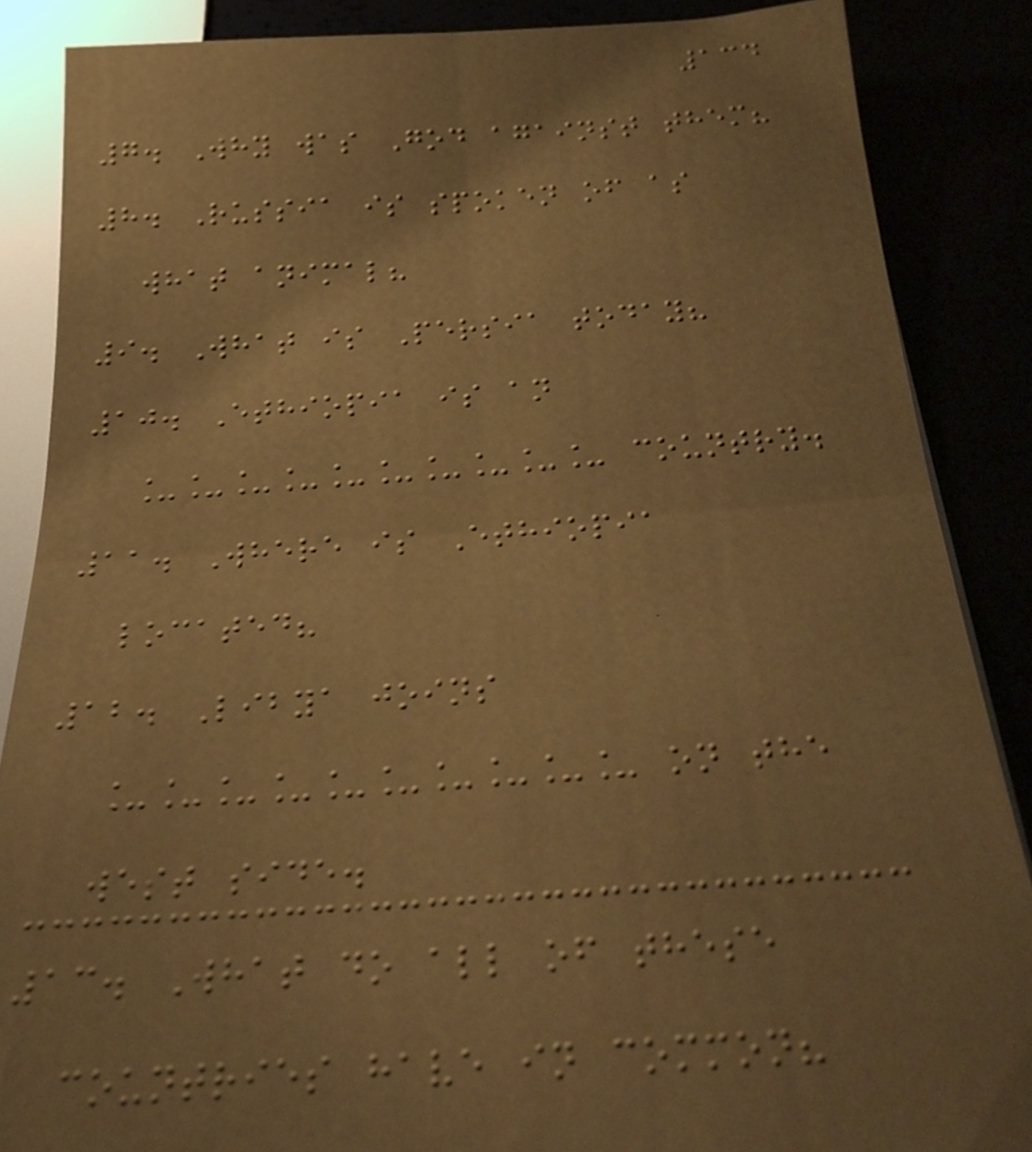134
7. Why was God against them?
8. Russia is spoken of as
what animal?
9. What is Persia today?
10. Ethiopia is an
__________ country.
11. Where is Ethiopia
located?
12. Libya joins
__________ on the
west side.
13. What do all of these
countries have in common?
